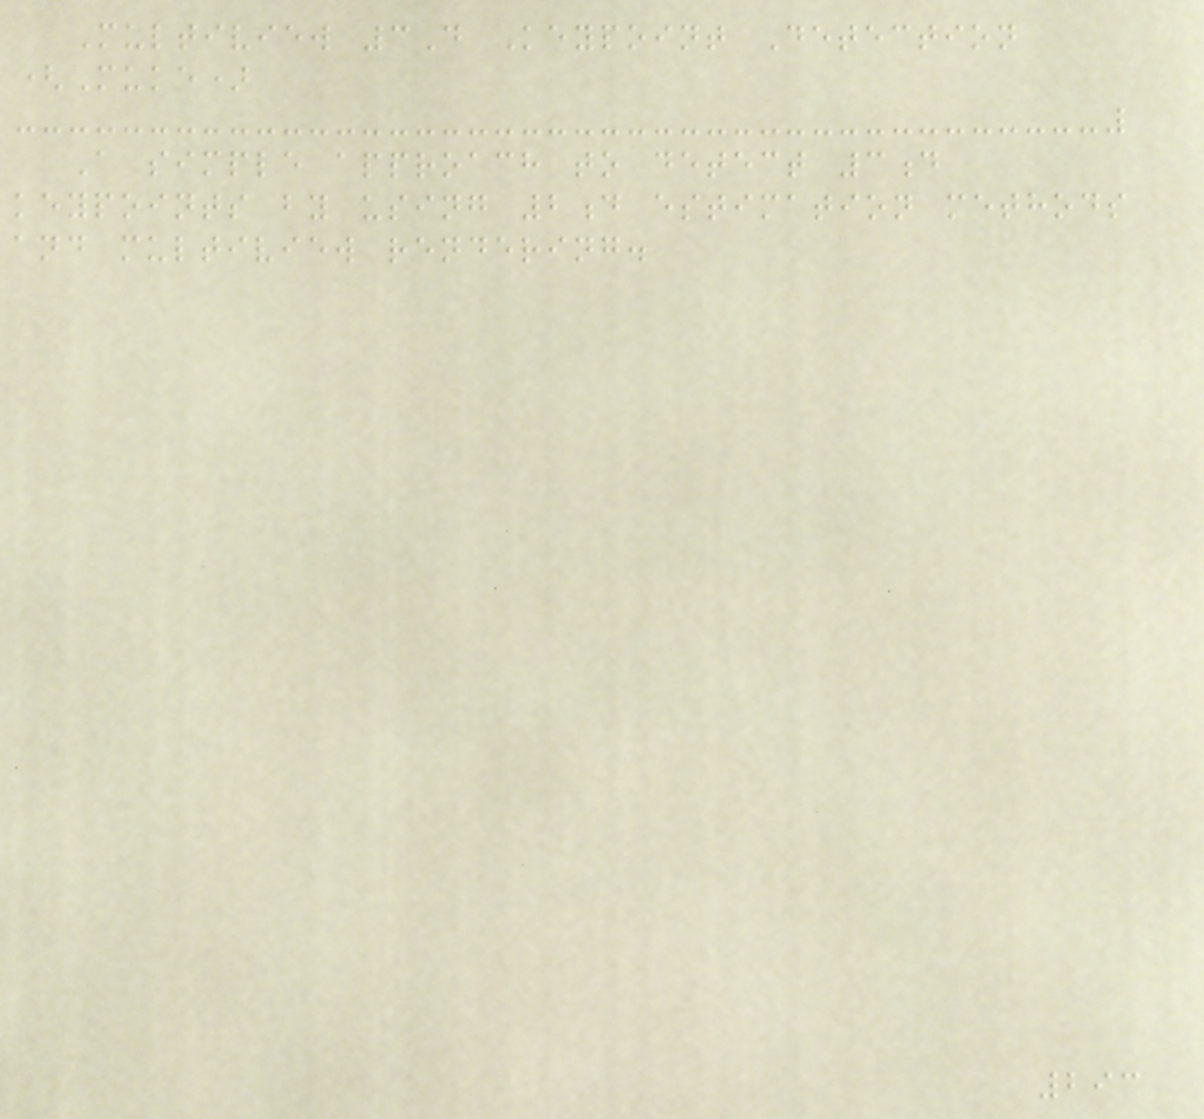Multiview 3D Keypoint Detection
(Muke)
A simple approach to detect 3d
keypoints by using 2d estimation methods
and multiview rendering.
293
